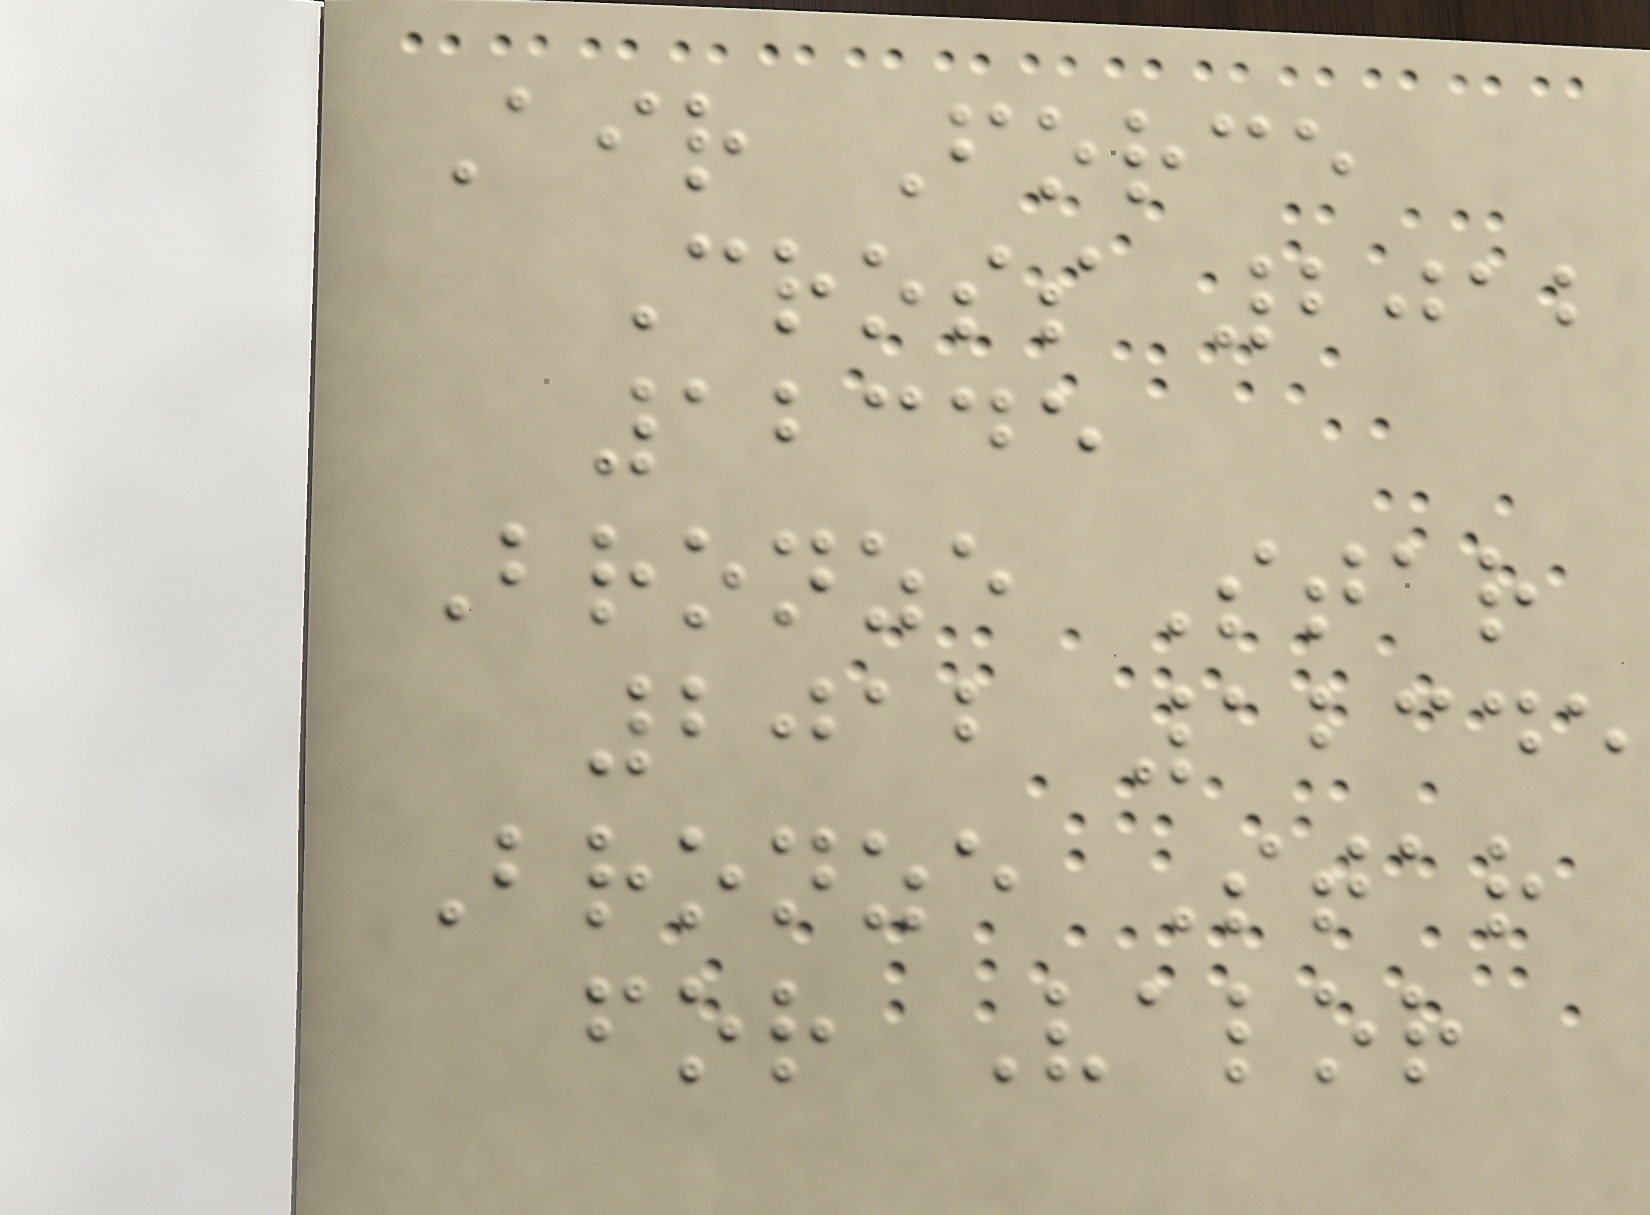Air Force
Cross 2012
12345
Bronze Star
2012 12345
Bronze Star
for Valor
